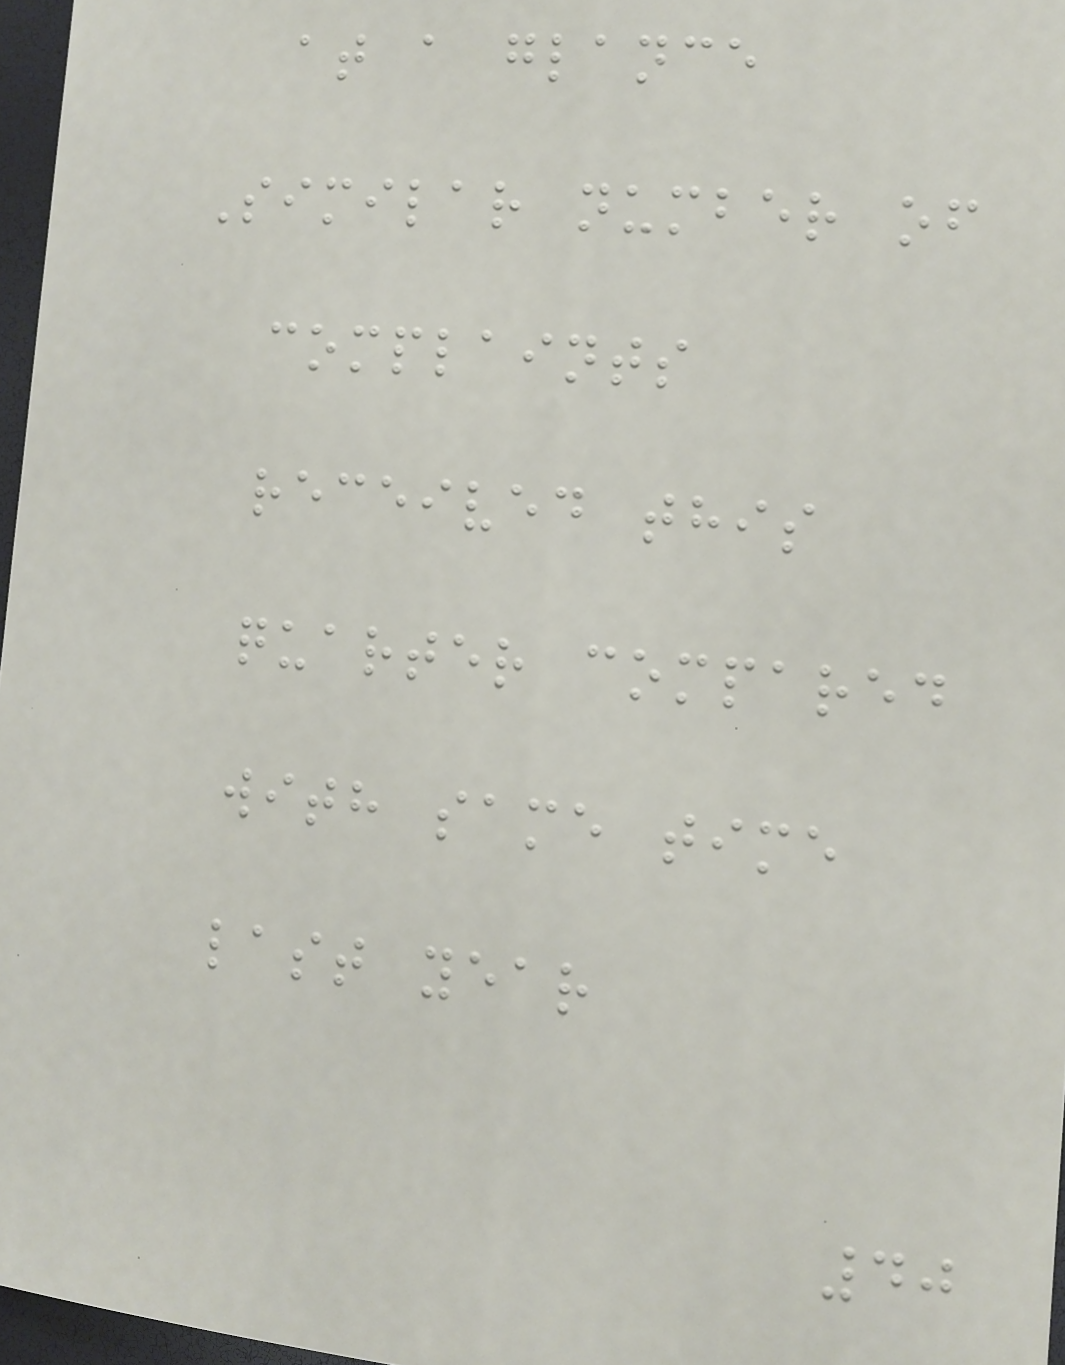at a glance
Similar number of
complaints
received this
quarter compared
with same time
last year
40
